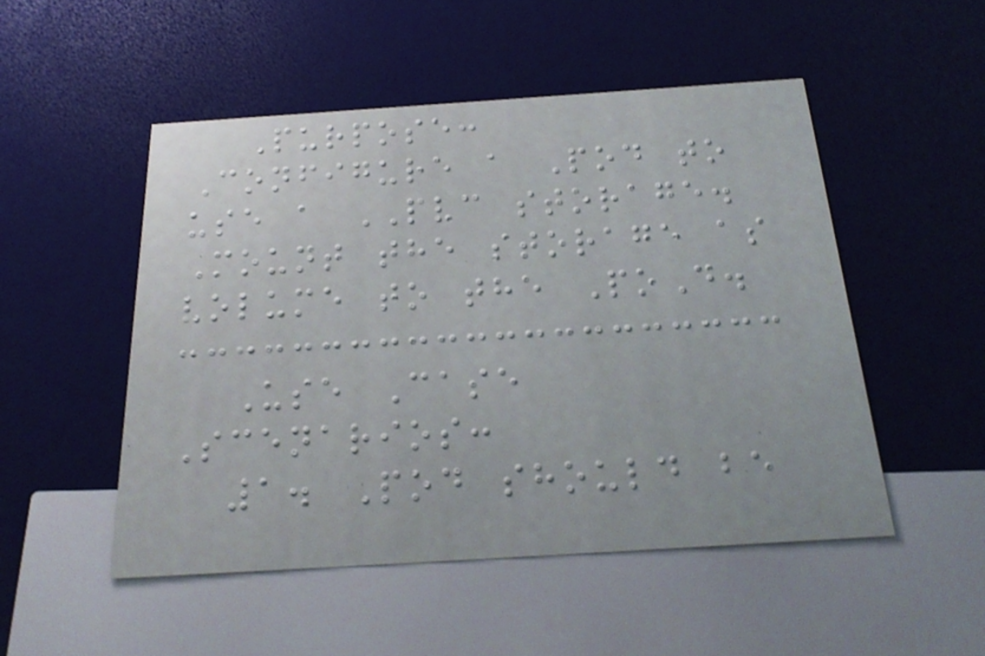Purpose:
Configure a Pod to
use a PVC storage.
Mount the storage as
volume to the PoD.
Use Case
Scenarios:
1. Pod should be
